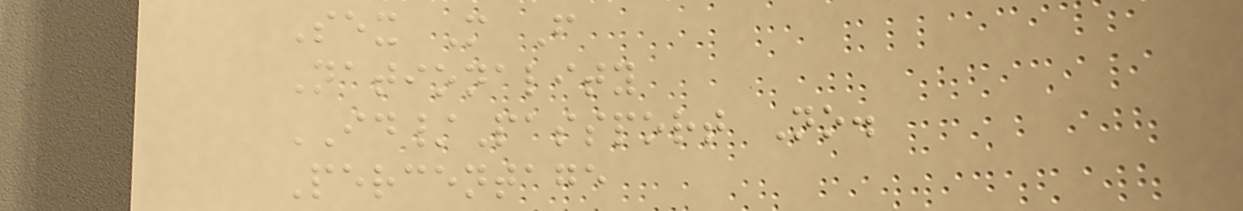Sex M F
Nationality
ID/Passport No.
Percentage
